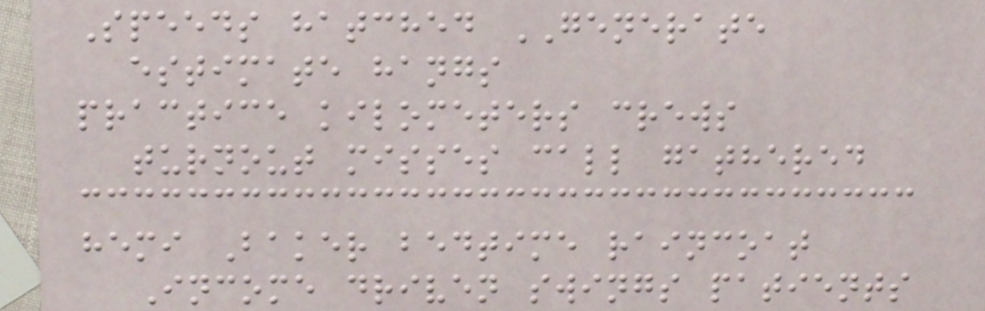Speeds hatched GENERATE
estimate hangs
practice kilometers crews
turnout misses call gathered
hemi Baker bedtime raincoat
Income driven swings patients
